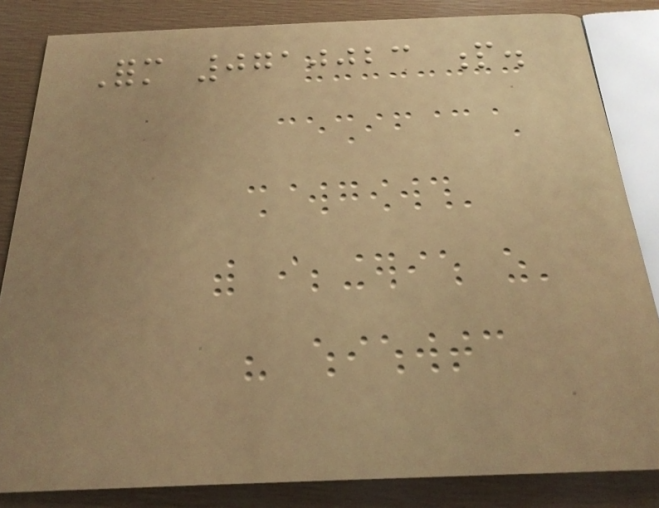Form 0710023 p.
